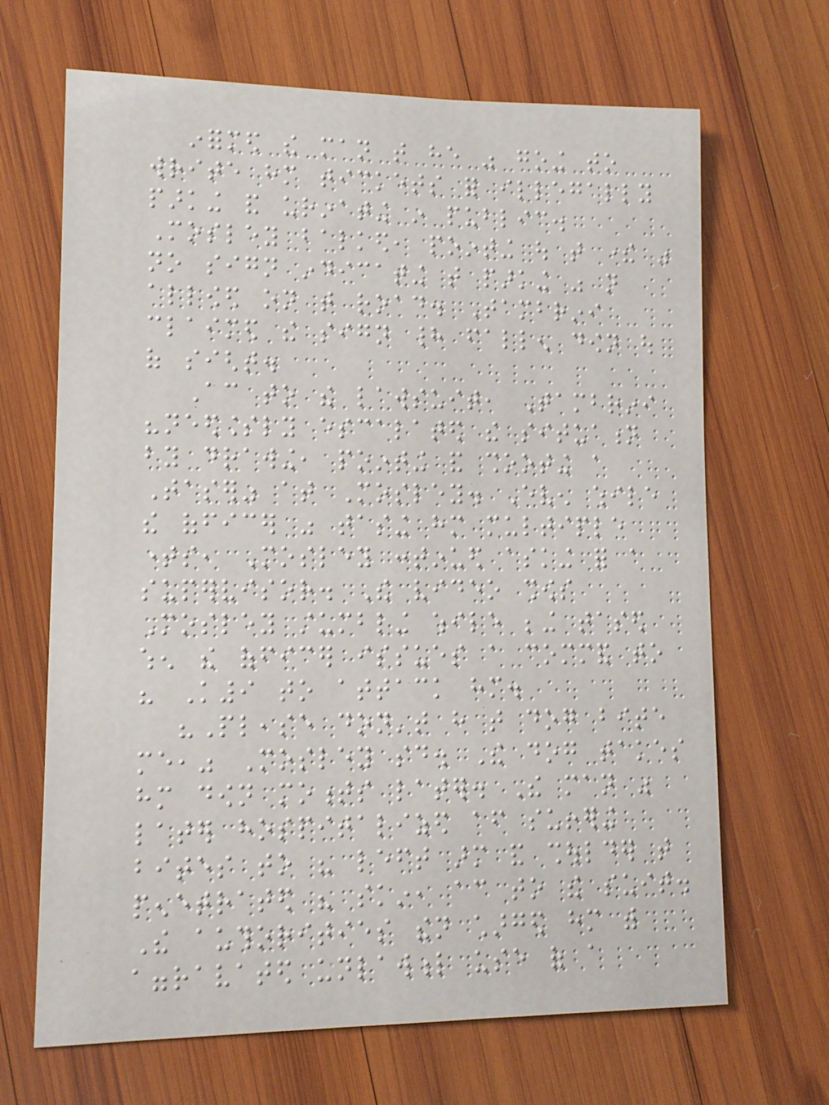informed the man that he was going to
write him tickets for illegally
parking and urinating in public.
Mosley balked, pointing out that there was
no sign indicating that parking was not
allowed on that road. Tambrini
claimed the sign had fallen down out
of sight.
According to the lawsuit, Tambrini
"needlessly escalated the situation
by drawing, pointing and shooting a
Taser" at Mosley. Even while
the officer was tasing him multiple
times, Mosley continued asking for a
supervisor. The video shows
Mosley stumbling while being tased
when the officer issues a command to
his K9 to attack him.
"Please don't have that dog bite
me," Mosley said. The dog takes
him down moments later. The man was
later hospitalized after suffering
bites to his left arm and shoulder that
penetrated his skin, according to the suit.
The authorities then charged him with
aggravated unlawful use of a
